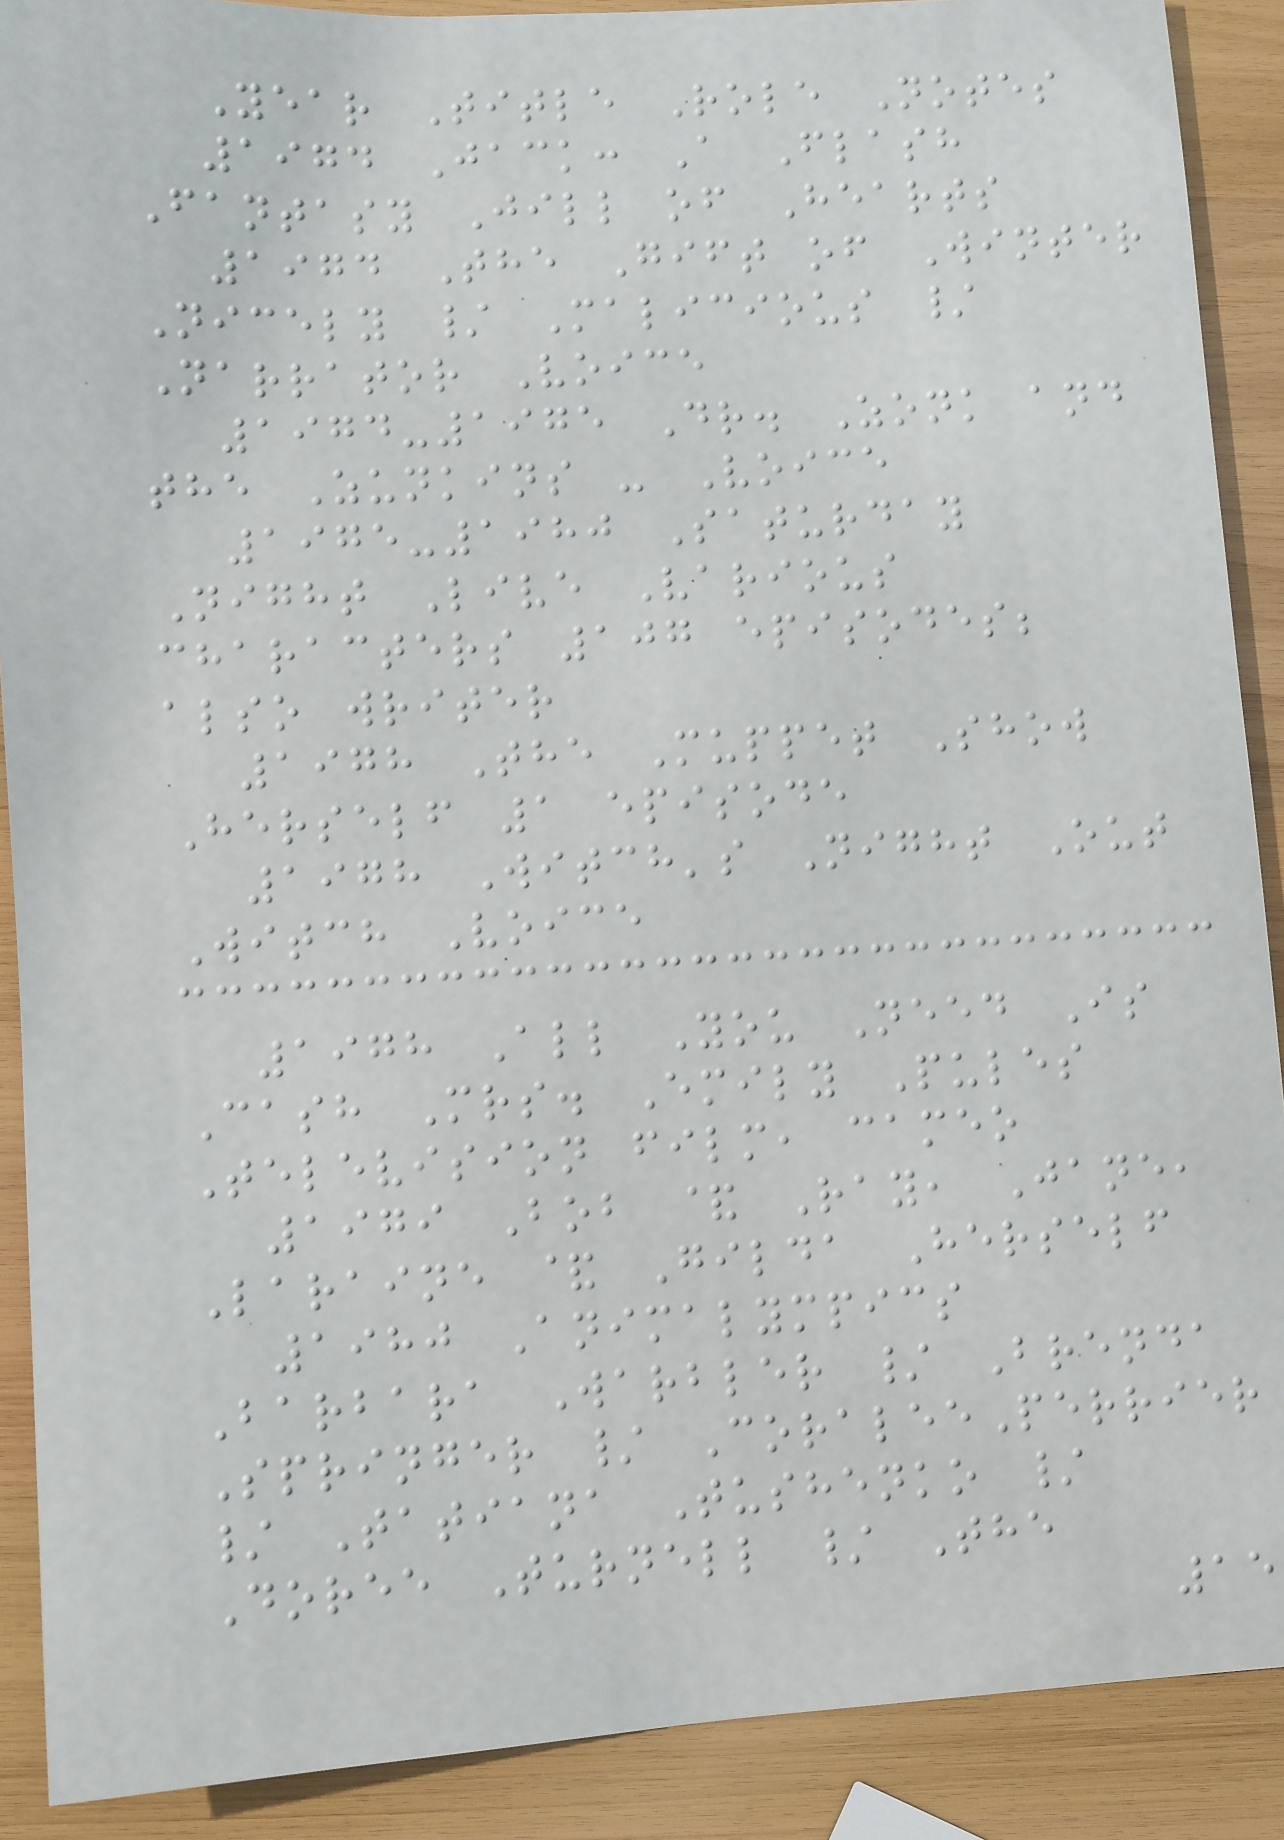Year Title Role Notes
1974 Jack: A Flash
Fantasy Jill of Hearts
1974 The Gift of Winter
Nicely / Malicious /
Narrator Voice
1974-1975 Dr. Zonk and
the Zunkins - Voice
1975-1980 Saturday
Night Live Various
characters 107 episodes;
also writer
1978 The Muppet Show
Herself 1 episode
1978 Witch's Night Out
Witch Voice
1978 All You Need Is
Cash Mrs. Emily Pules
Television film, cameo
1979 Bob & Ray, Jane,
Laraine & Gilda Herself
1980 Animalympics
Barbara Warbler / Brenda
Springer / CoraleePerrier
/ Tatiana Tushenko /
Doree Turnell / The
15
